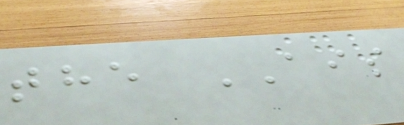the AIS
